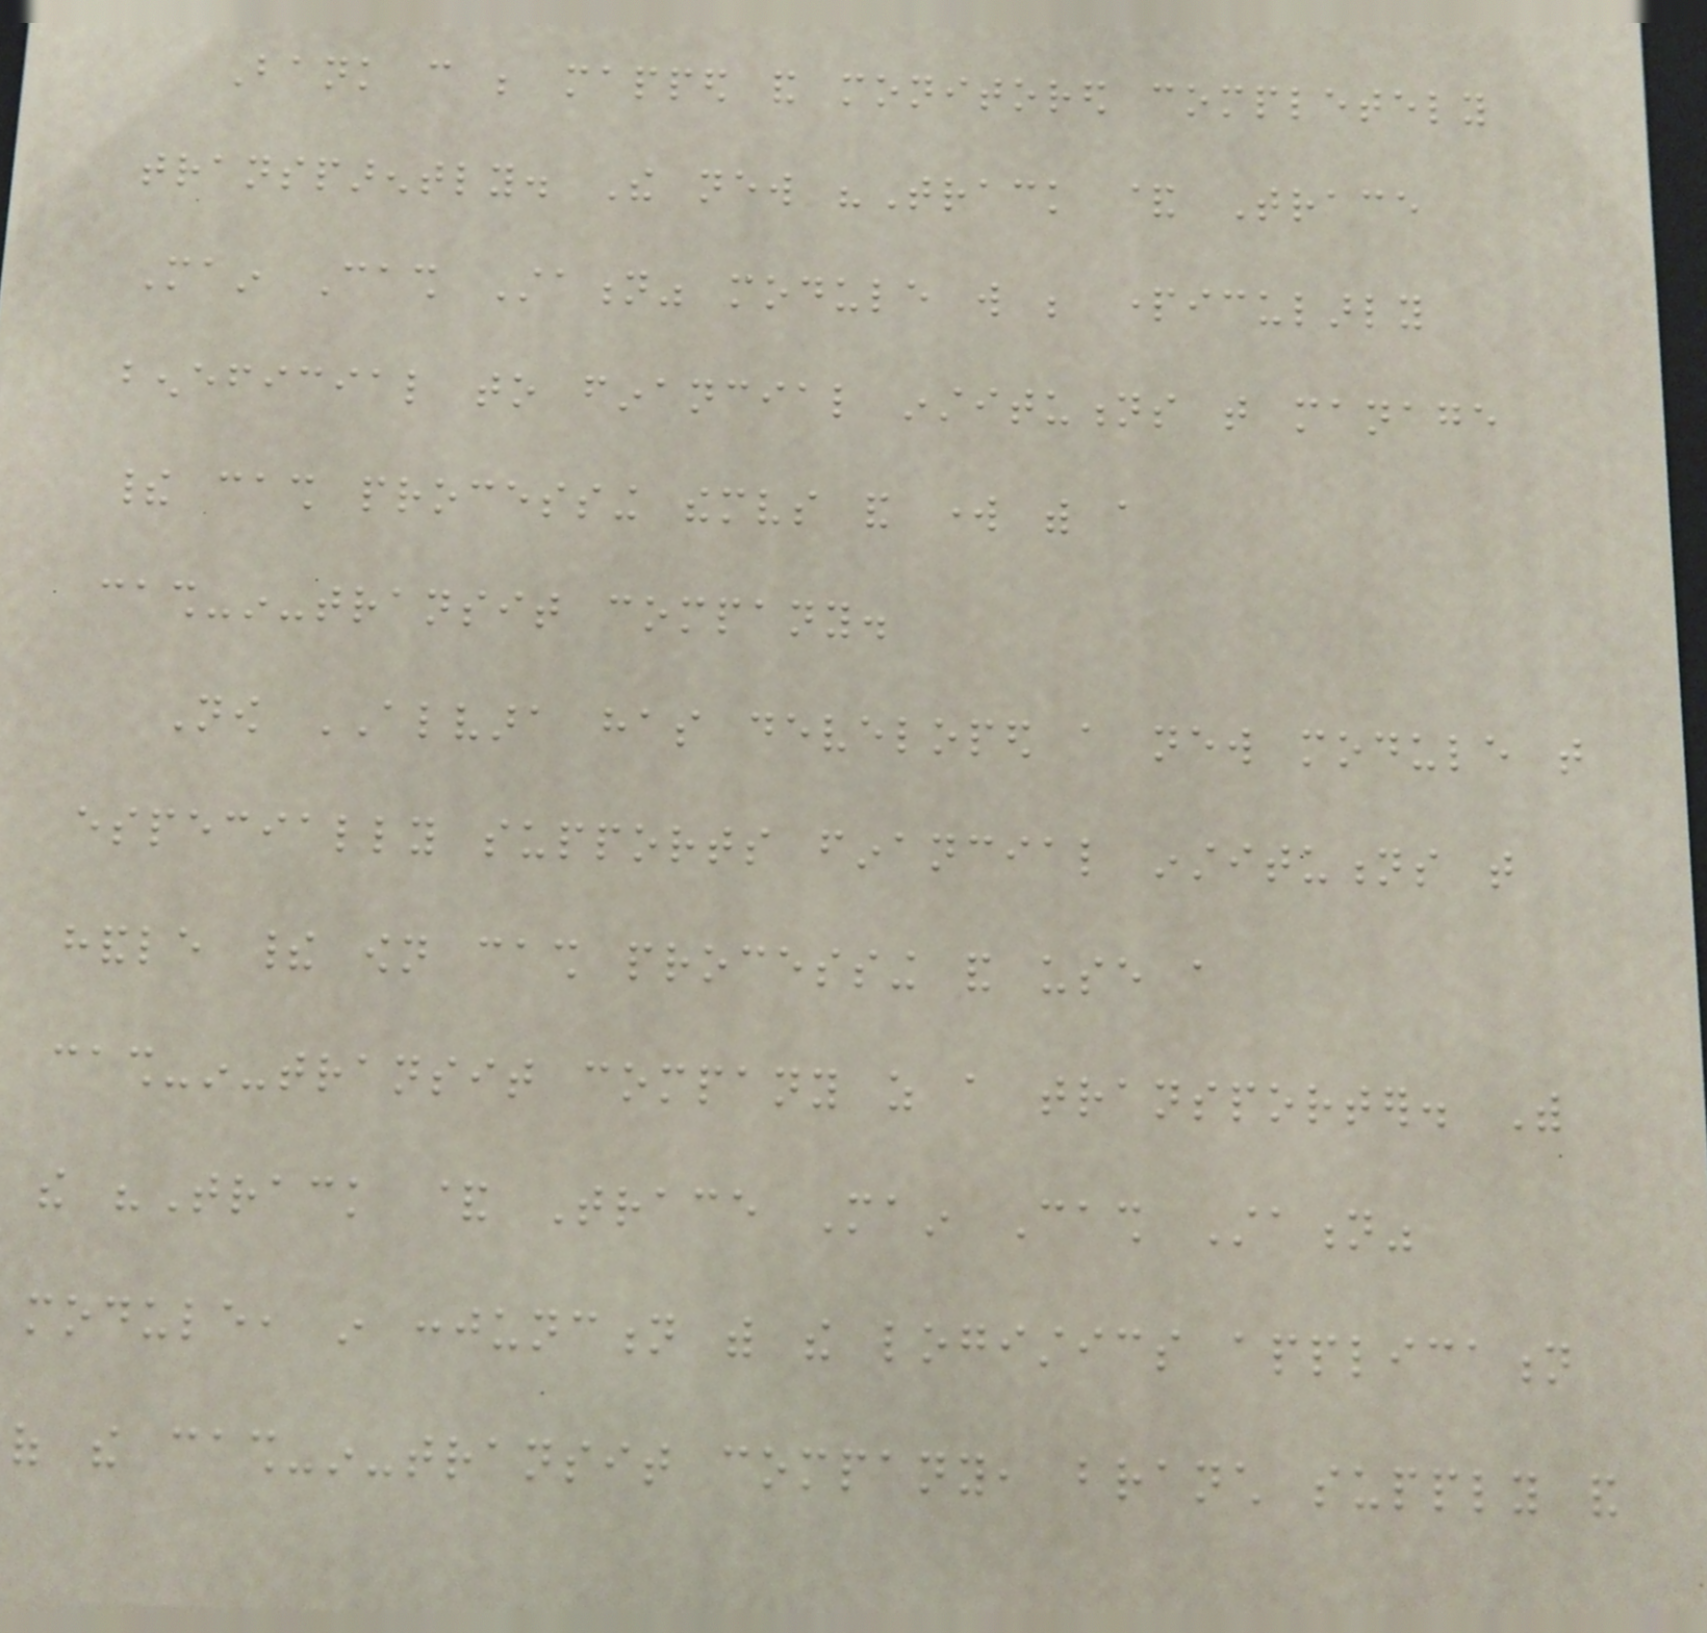Bank can be mapped and monitored completely
transparently. The new "Track & Trace
Main Cash Station" module will be particularly
beneficial to financial institutions that manage
their cash processing themselves and work with a
cash-in-transit company.
Now ALVARA has developed a new module that
especially supports financial institutions that
handle their own cash processing and use a
cash-in-transit company as a transporter. With
the "Track & Trace Main Cash Station"
module, in conjunction with the logistics application
of the cash-in-transit company, branch supply and
